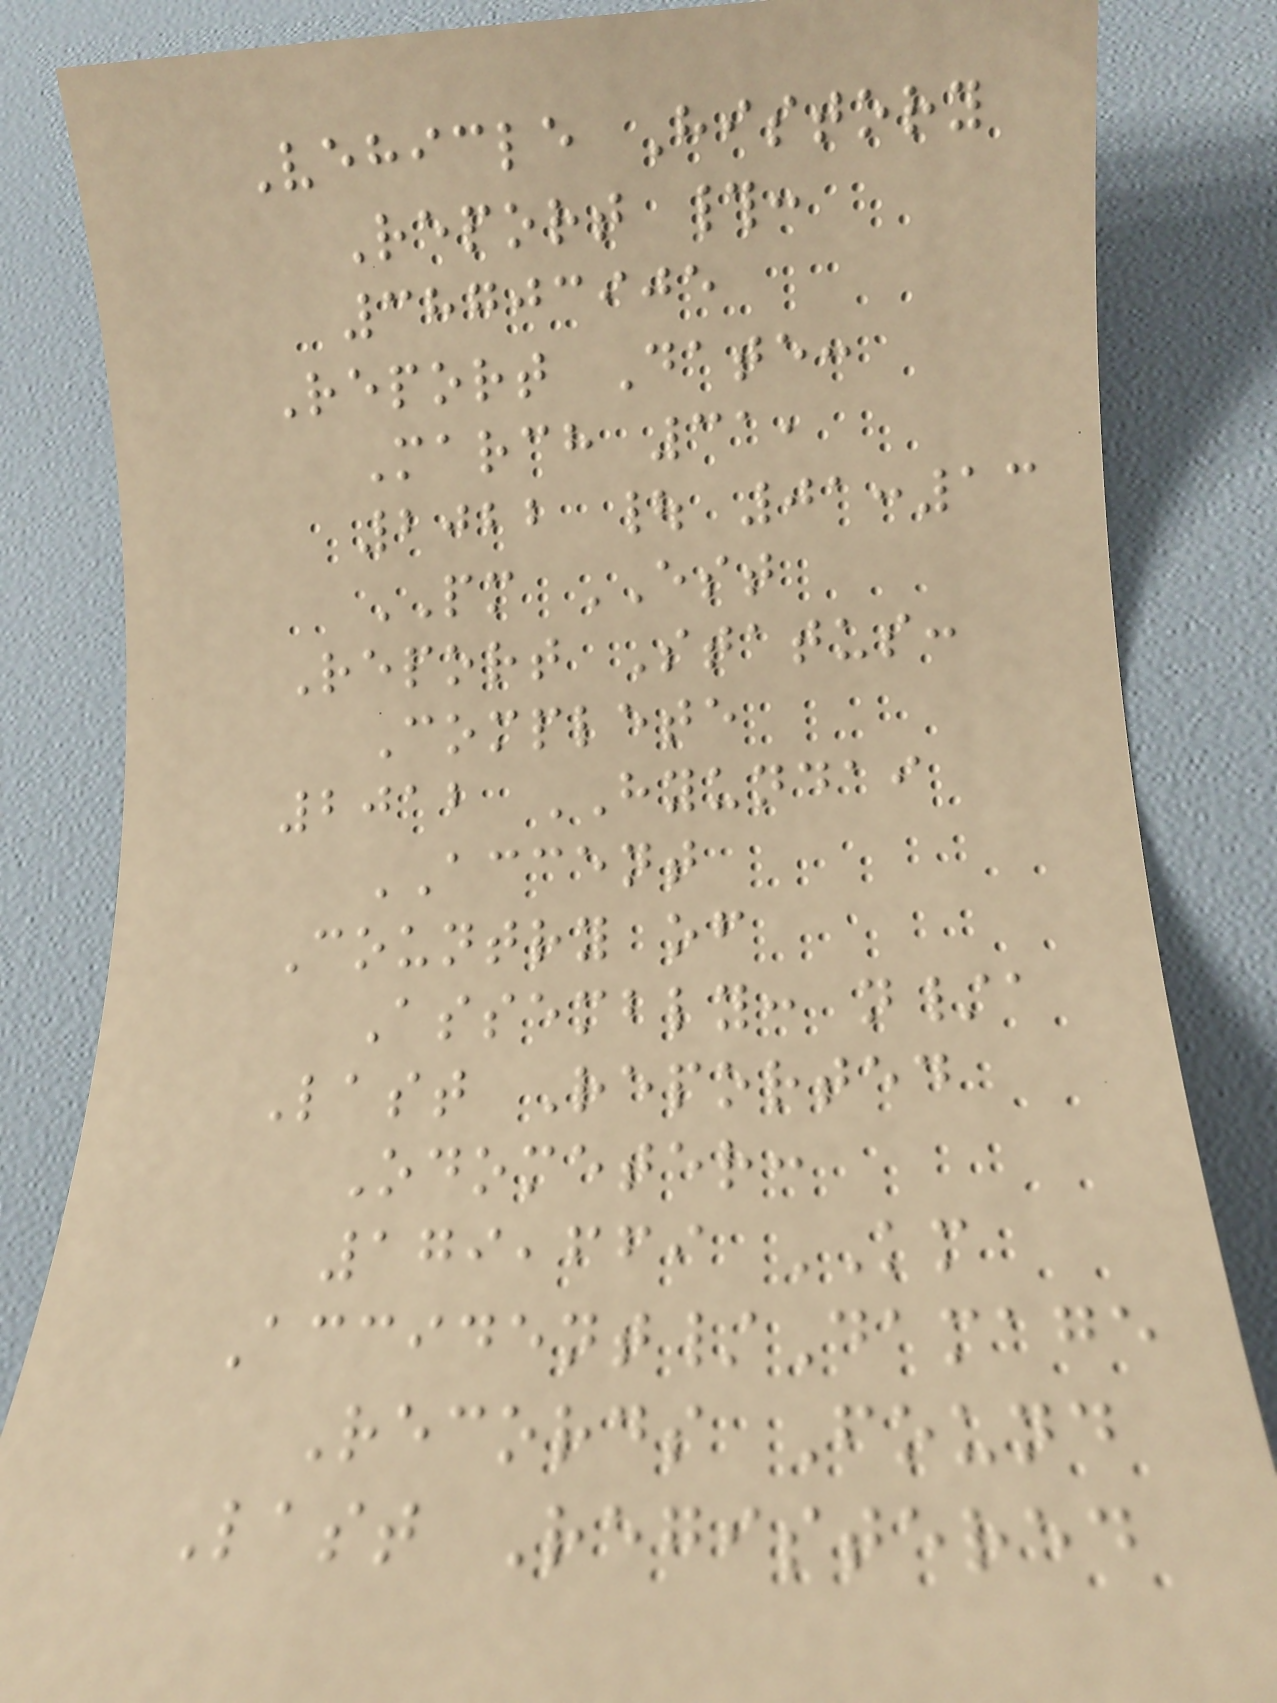Vehicle History
Report #:
38703905
Report Date:
March 31,
2022 | 01:13
PM EST
Report Status:
Complete
2012 HYUNDAI
ACCENT
Country of
Assembly: n/a
Last Reported
Odometer:
179,669 KM
Accident/Damage
Records Found
Last Registered
